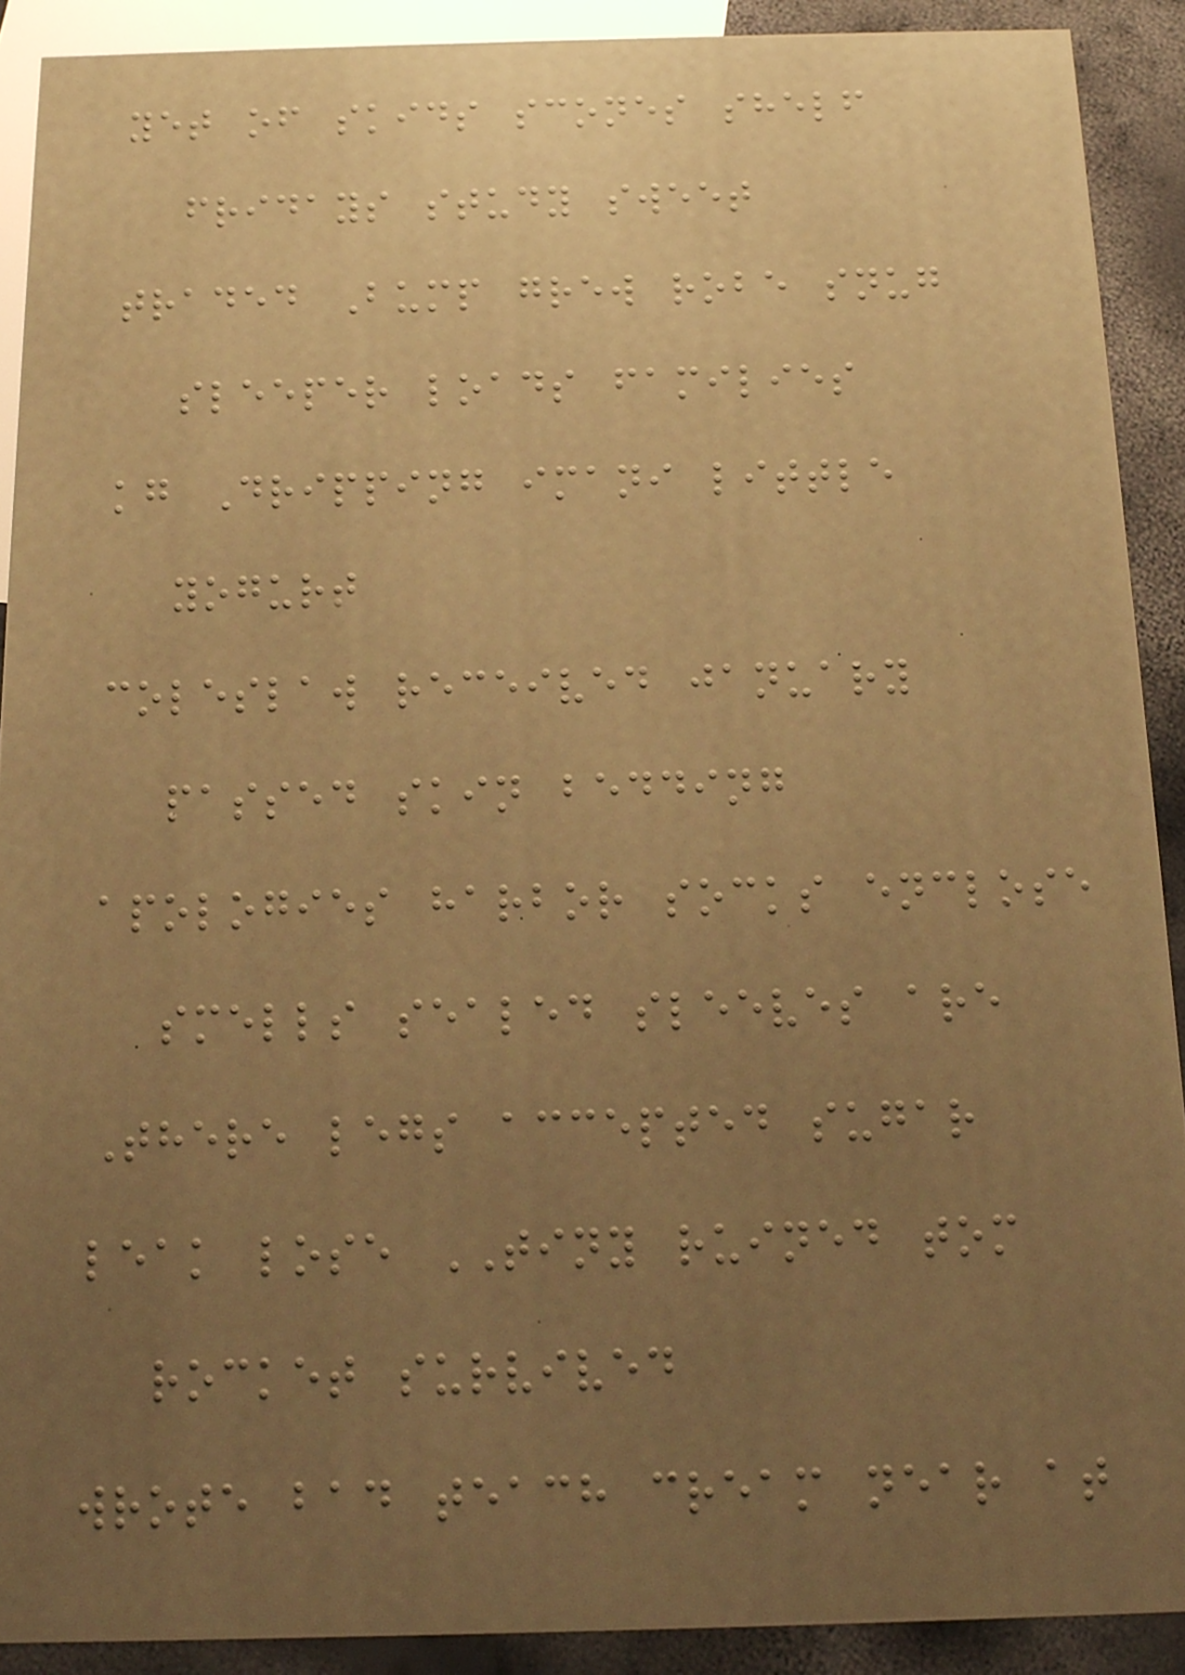yet of skids scones shelf
fridays study sweet
traded Bump grew robe snug
sleeper loads families
kg Dripping imani little
yogurt
coleslaw received january
passed skin bedding
apologies harbor socks enclose
smells sealed sleeves are
There legs accepted sugar
leak lose TINY ruined tom
rocket survived
wrote bad teach cream near at
